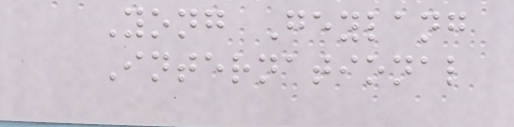Yong Geylang
International
